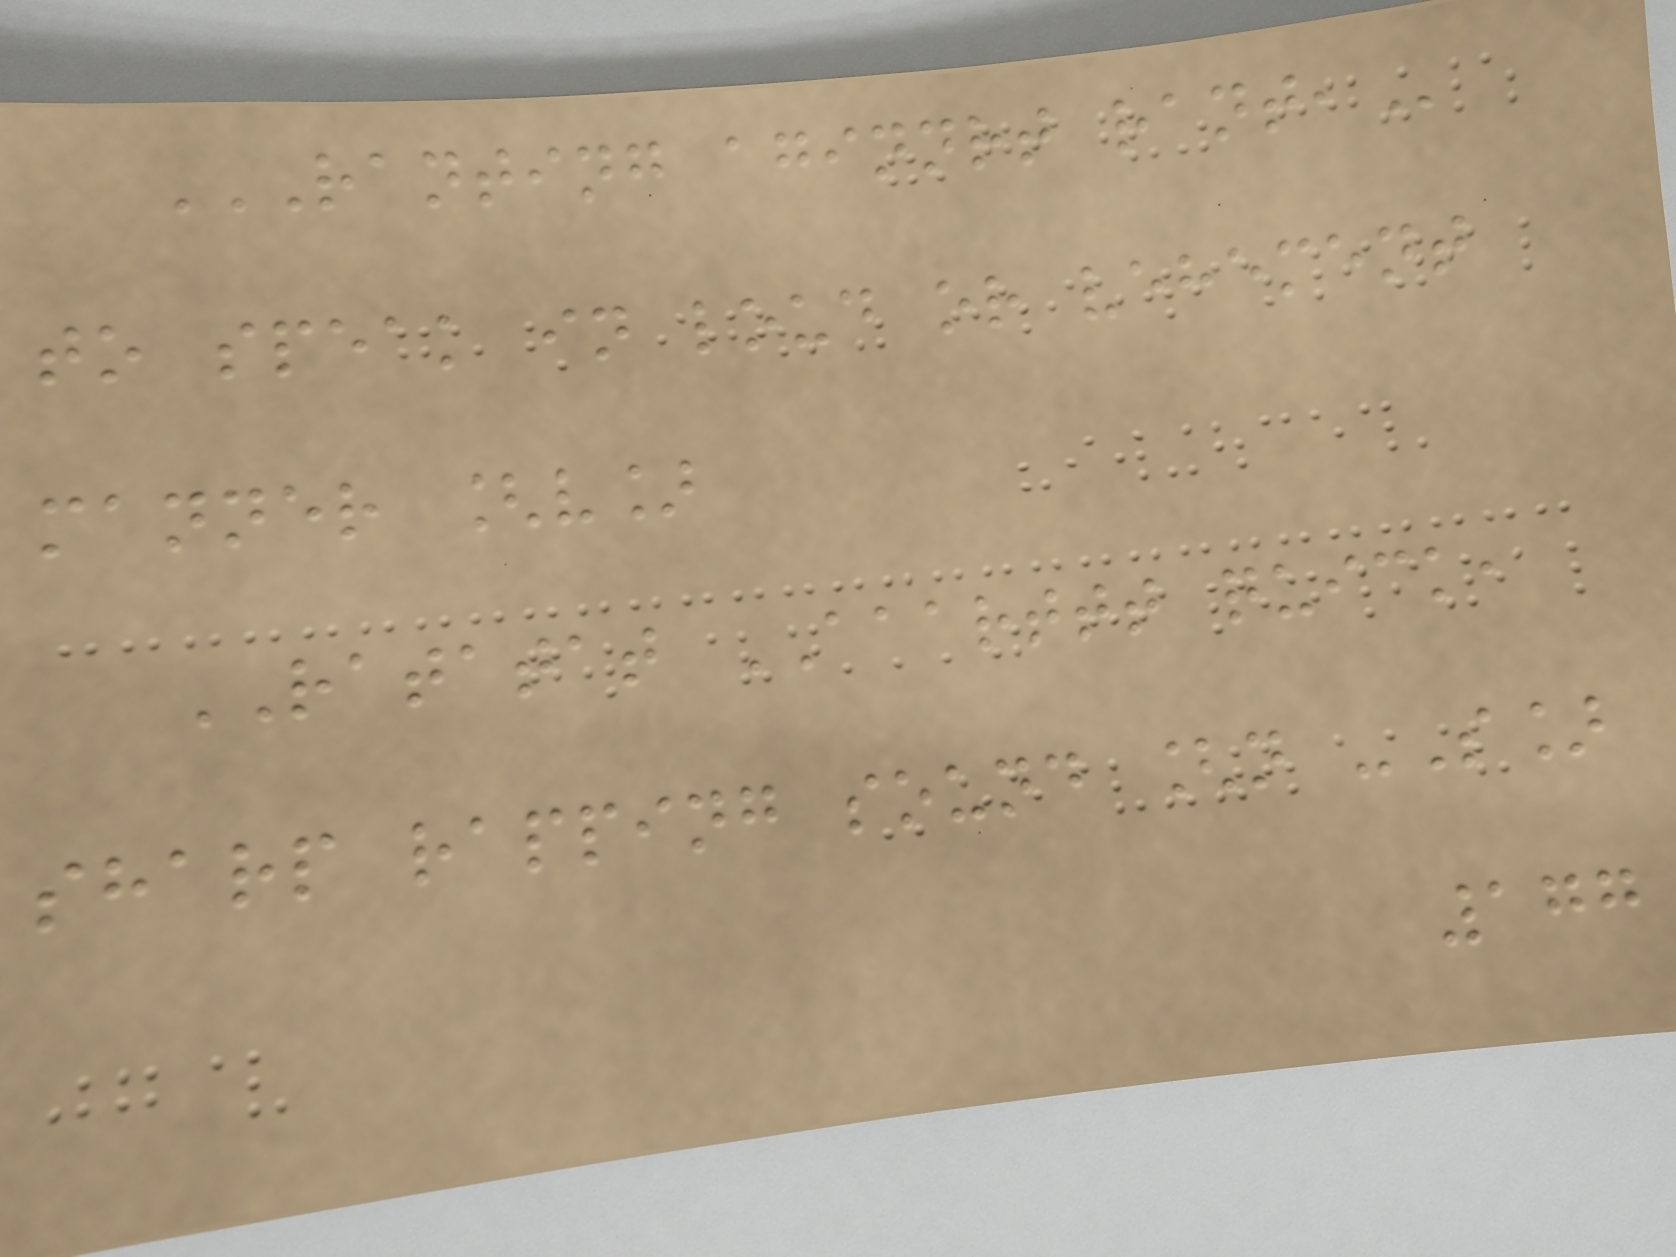RANTING AGINNRT RANT,
to speak in loud or vehement
manner [v]
RATATAT AAARTTT quick,
sharp rapping sound [n -S]
177
